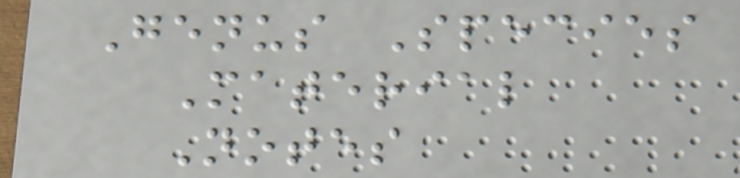Genus Species
Material
Notes
